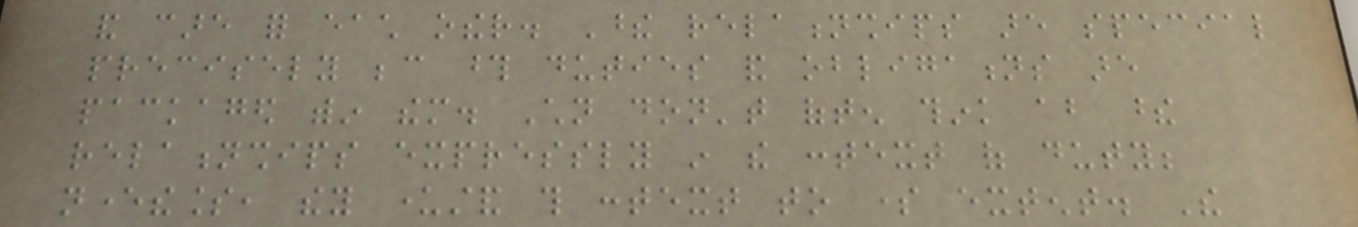and care for each other. These relationships are special
precisely because those duties and obligations are
packaged within them. Children don't often think about these
relationships expressly in the context of duty;
nevertheless, they understand this context to some extent. The
